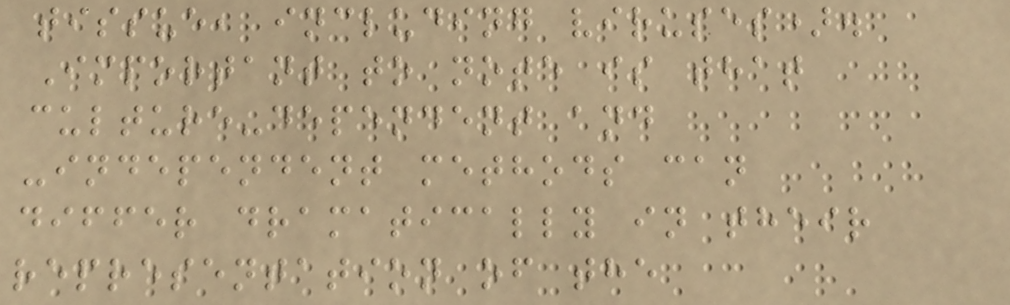tissue, including viruses).
Important to note is that
culture-dependent and
-independent methods can
differ dramatically in their
representation of the
